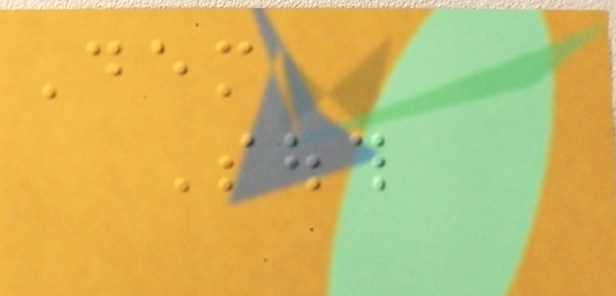Dem
South
